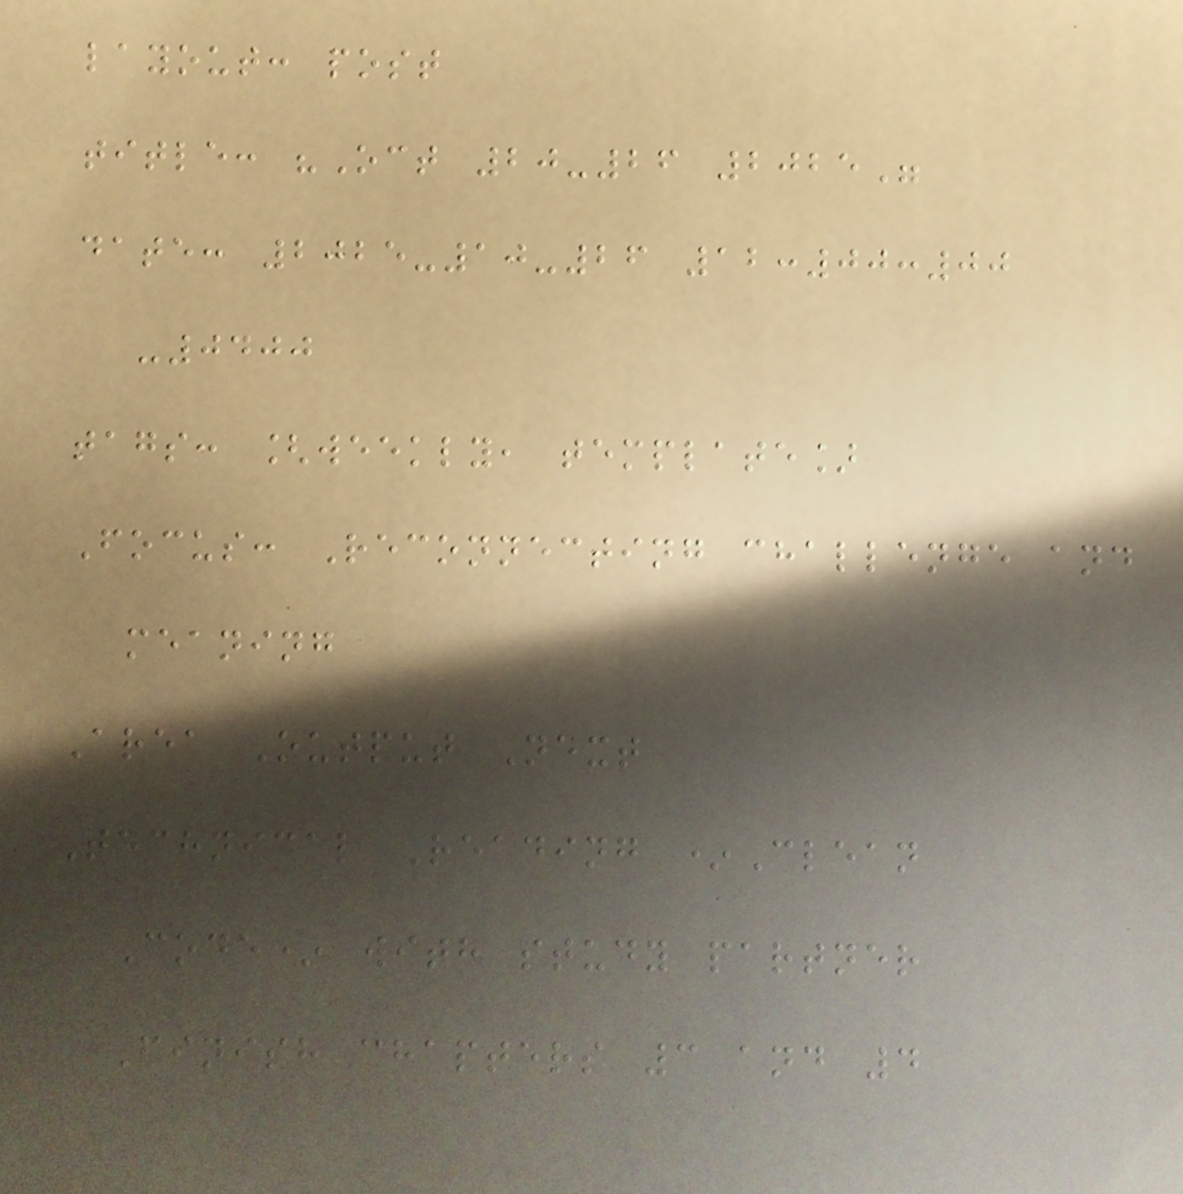layout: post
title: "Oct 20-26 2025"
date: 2025-10-26 12:00:00
-0400
tags: [weekly, template]
Focus: Reconnecting challenge and
meaning
Area Output Next
Technical Reading *Clean
Code* with study partner
Finish chapters 3 and 4
